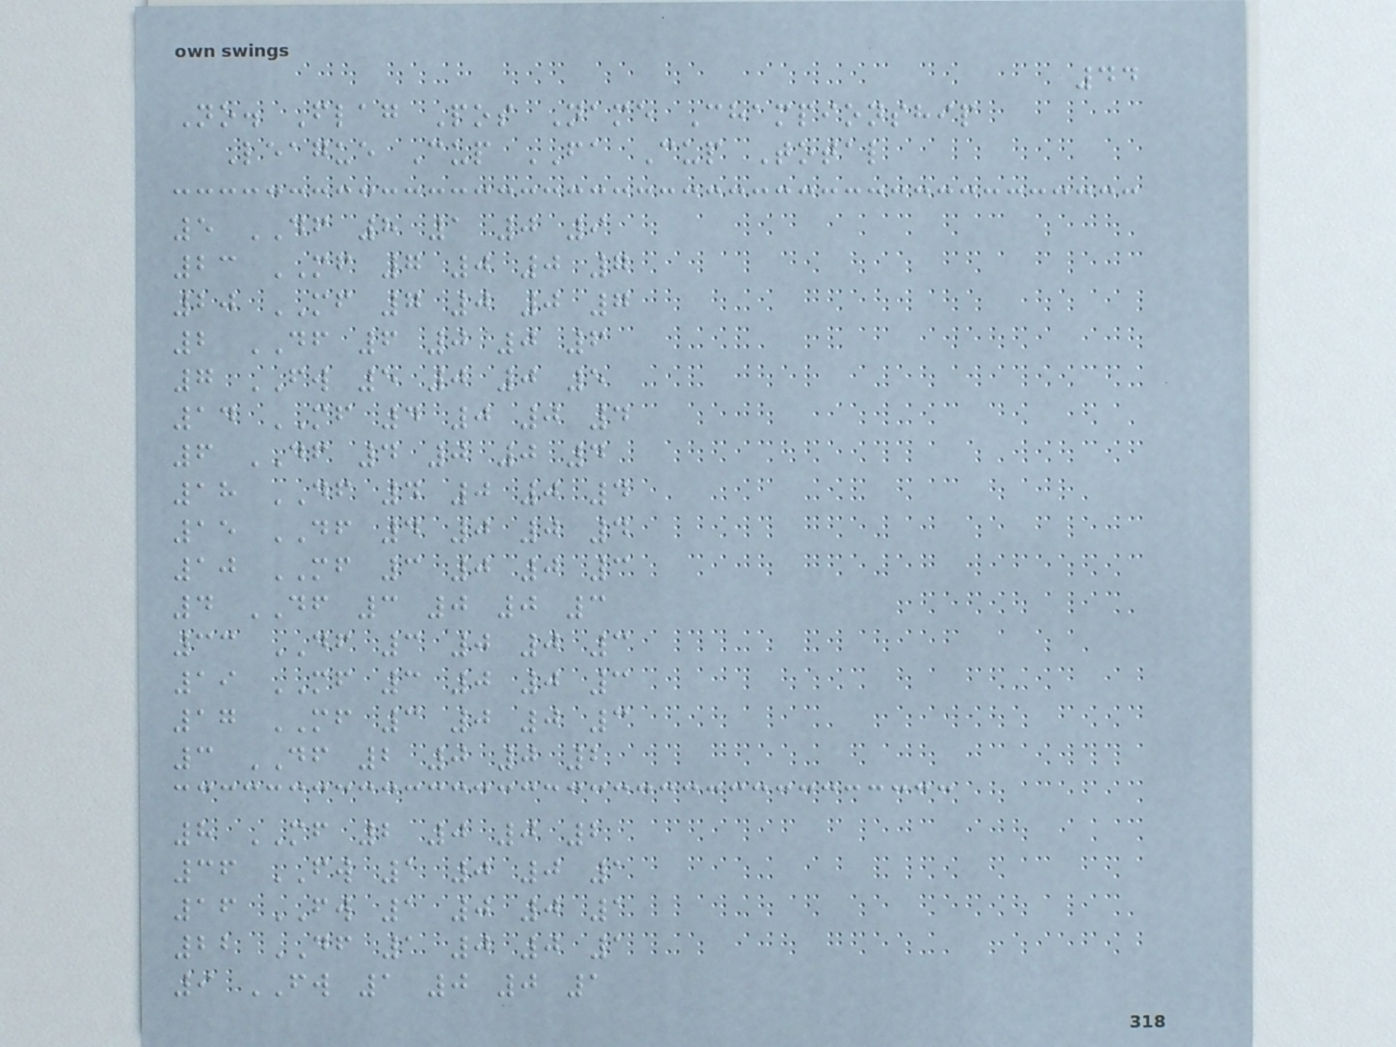44
No. Flag Pos Name Championship
League Cup FA Cup Total
5 DF 8 1 0 9
23 MF 7 0 0 7
20 MF 7 0 0 7
2 DF 6 0 0 6
7 FW 5 0 0 5
14 MF 4 0 0 4
6 DF 4 0 0 4
18 DF 4 0 0 4
15 DF 4 0 0 4
10 MF 3 0 0 3
4 DF 3 0 0 3
33 DF 3 0 0 3
19 MF 3 0 0 3
17 MF 3 0 0 3
3 DF 2 0 0 2
8 MF 2 0 0 2
36 FW 1 0 0 1
16 FW 1 0 0 1
22 DF 1 0 0 1
9 FW 1 0 0 1
